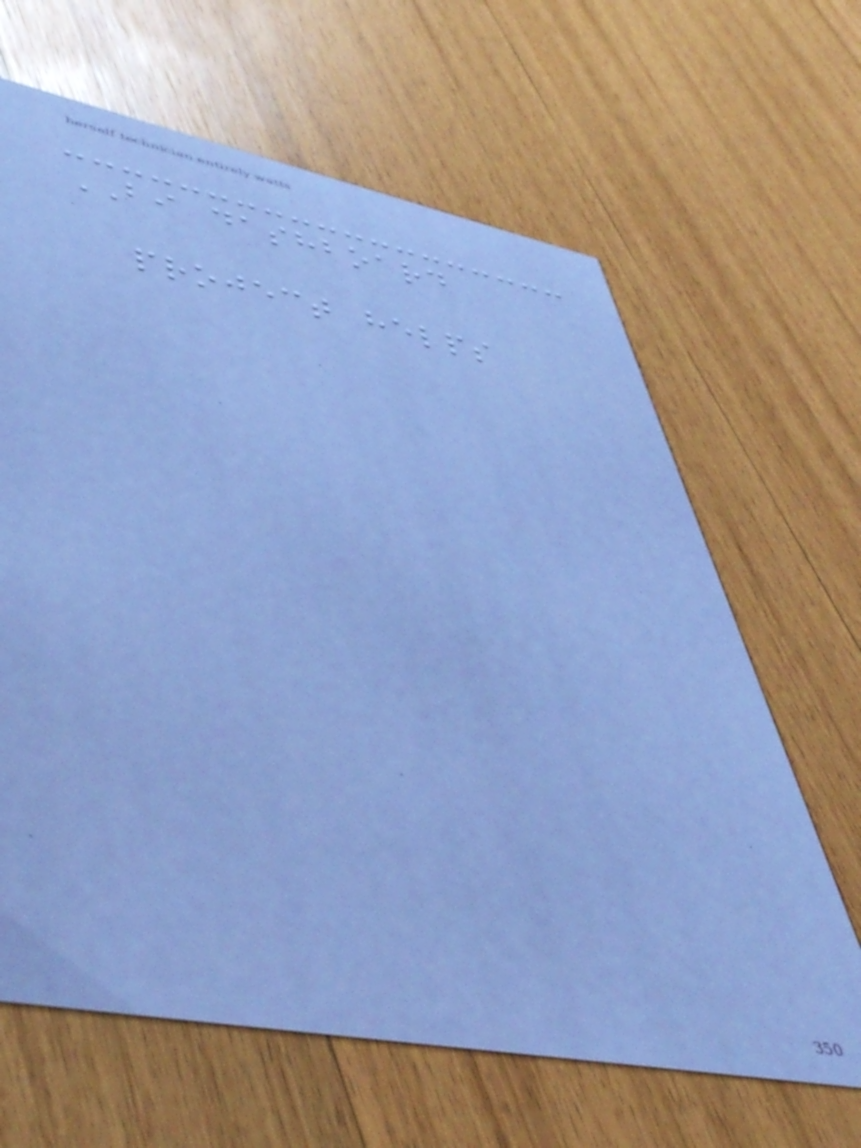BI dashboard
project helps
